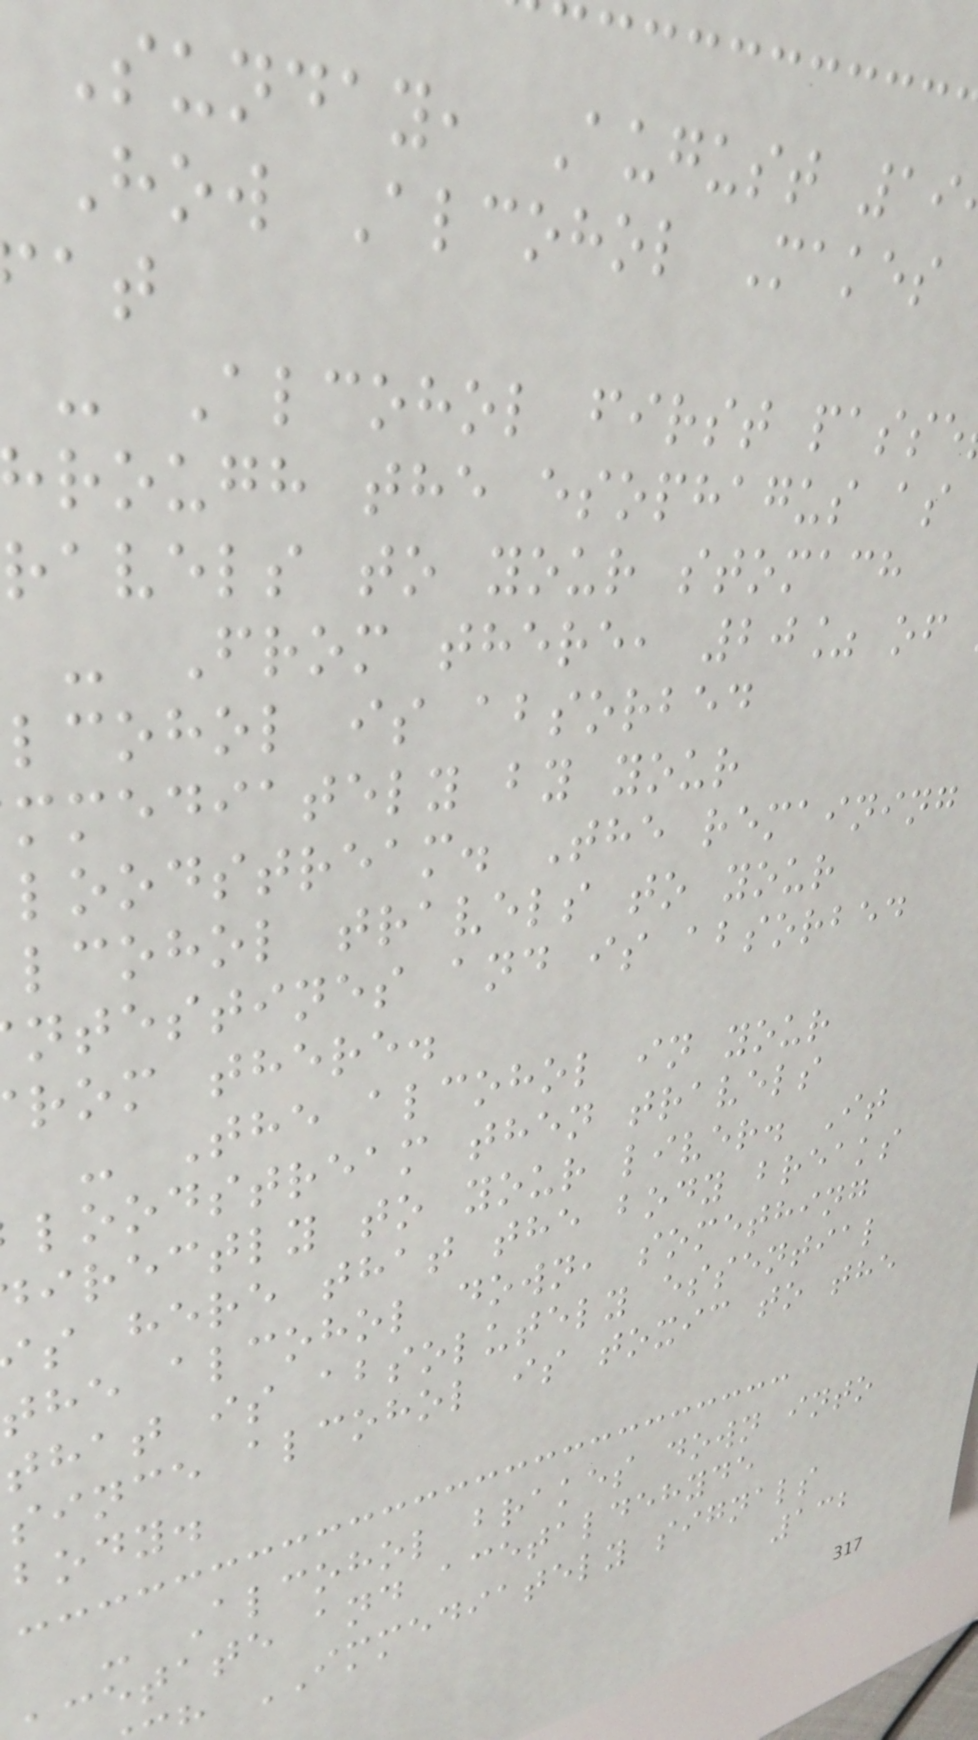Sunday, August 19
How Alcohol Makes
- Alcohol first passe
rough the esophagus as
ravels to your stomach
- From there, 20% of
lcohol is absorbed
mmediately by your
loodstream. The remaining
lcohol travels to your
ntestines and is absorbed
rom there.
- The alcohol in your
loodstream then travels
irectly to your liver. It
s here that the body breaks
the alcohol down, something
that is absolutely essential
since alcohol is toxic to the
body.
- Alcohol brakes down into
cetate and acetaldehyde
h IMMEDIATELY signals
132
